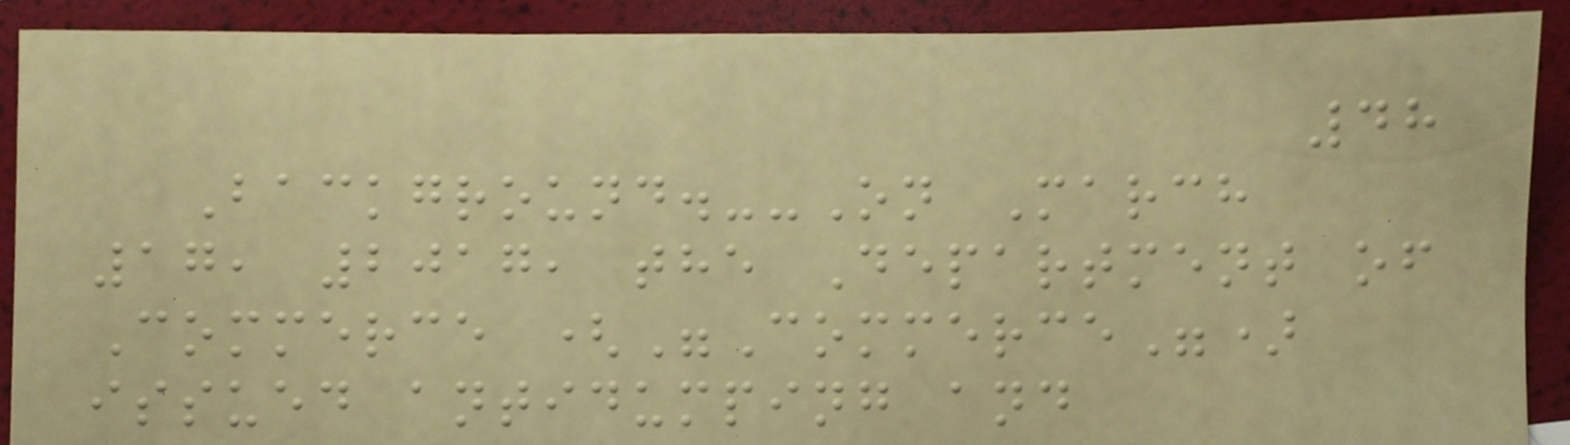48
Background.--On March
17, 2017, the Department of
Commerce ("Commerce")
issued antidumping and
